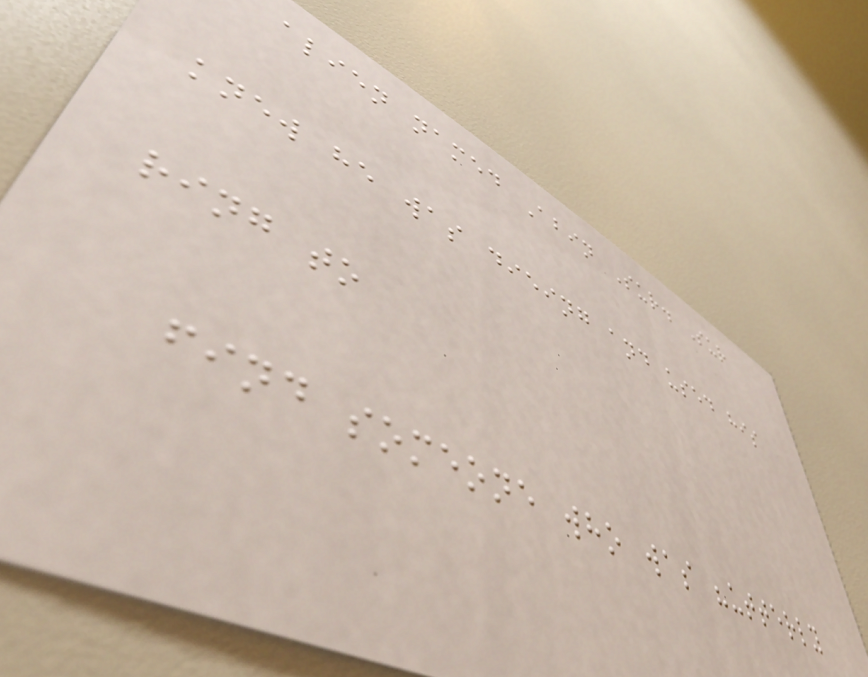alien named Abin Sur. Sur
knew he was dieing and used his
ring to
find someone who was "utterly
